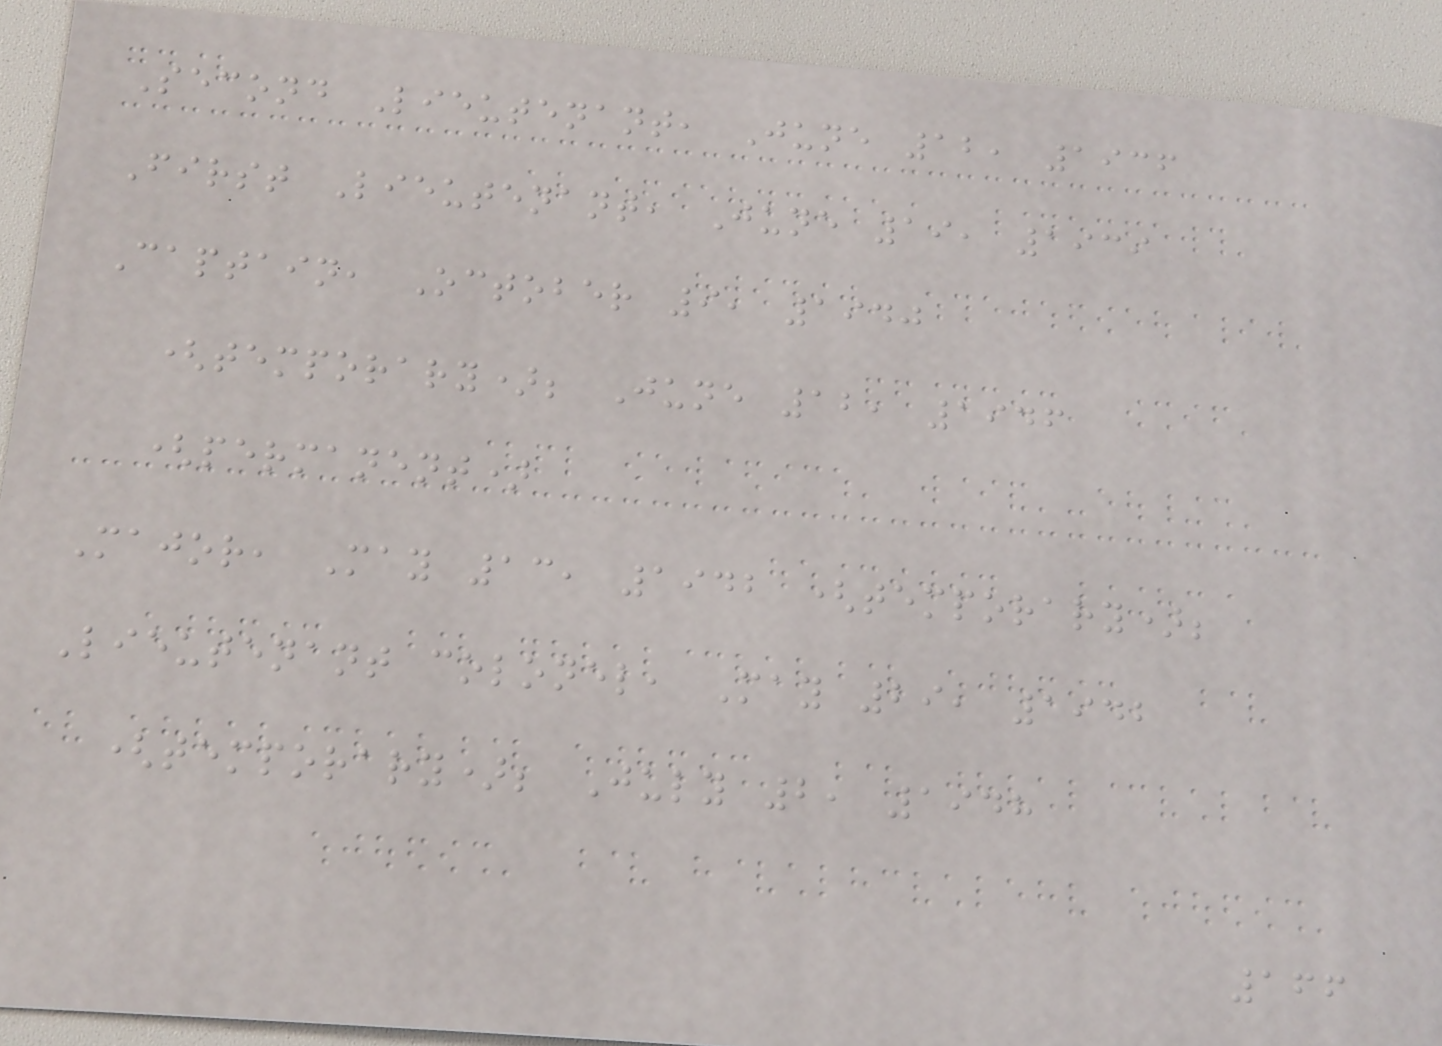Second Lieutenant, June 12, 1936
First Lieutenant, June 19, 1939
Captain, October 9, 1940
(temporary); June 12, 1946
(permanent)
Major, May 13, 1942 (temporary);
Lieutenant colonel, May 29, 1942
(temporary); July 2, 1948
166
